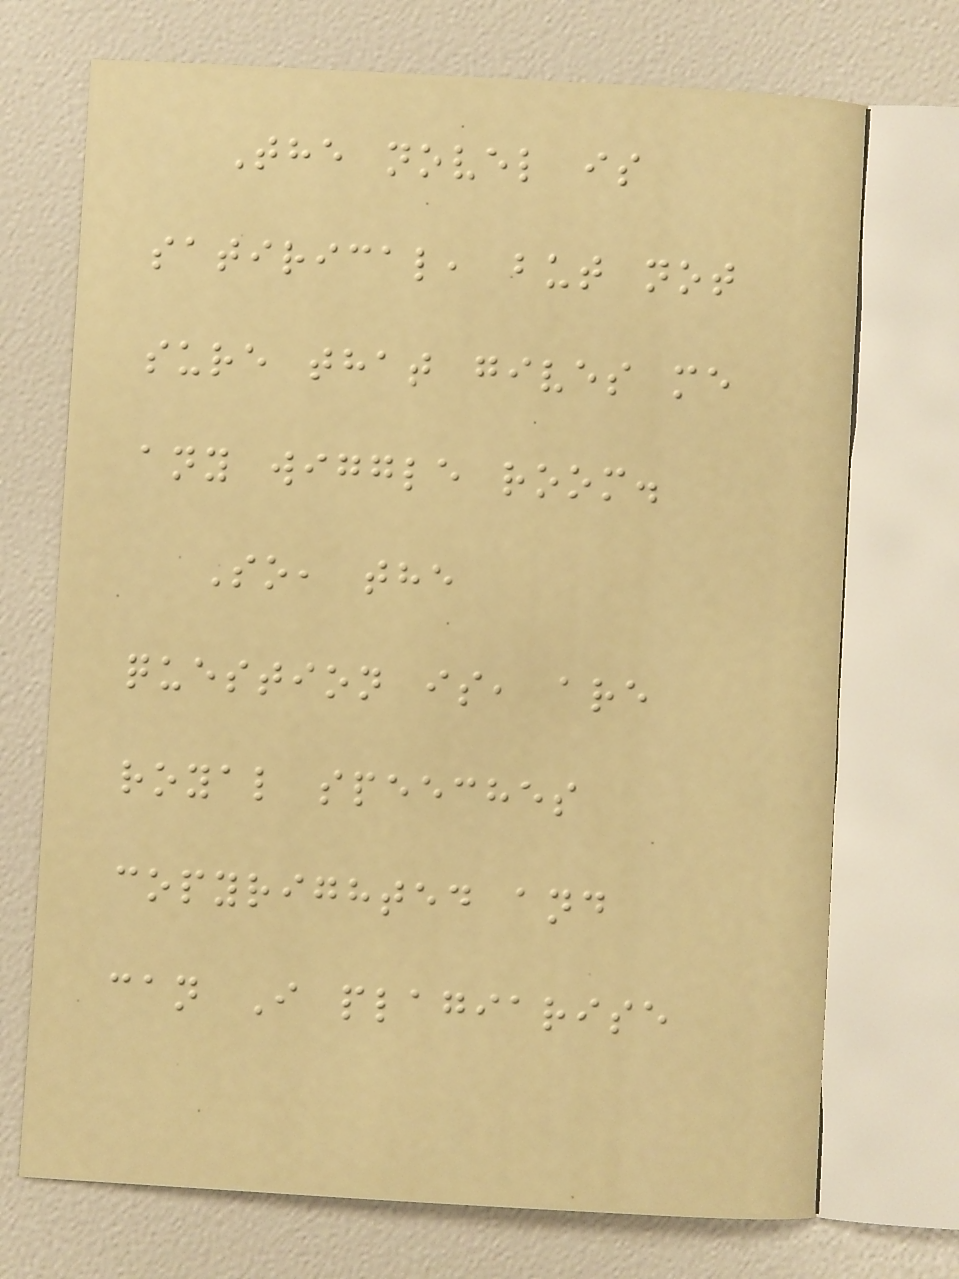The novel is
satirical, but not
sure that gives me
any wiggle room.
So, the
question is, are
royal speeches
copyrighted and
can I plagiarise
